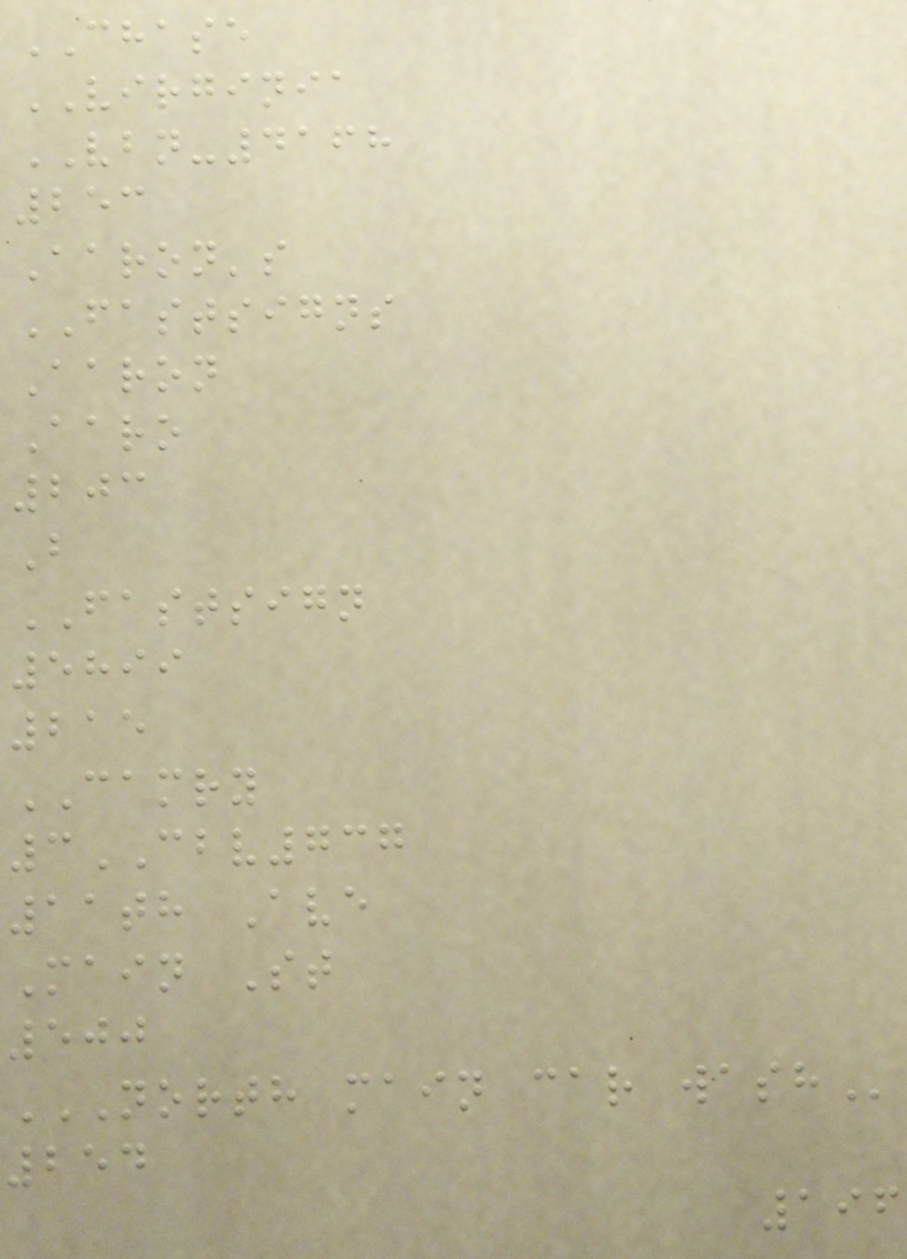CHASE
VIRGINIA
VBN-4168
253
Aaron's
FASTSIGNS
Aaron
Aaro
203
B
FASTSIGN
5899
215
CAMRY
3CBV737
11th Ave
Main St
500
NORTH MAIN CAR WASH
254
196
